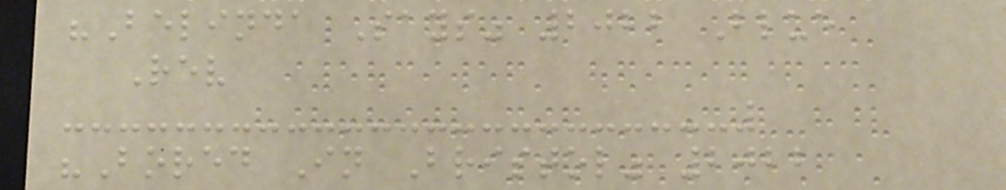"Belinda Says" 2022 Blue
Rev
"Bored In Bristol" 2022
